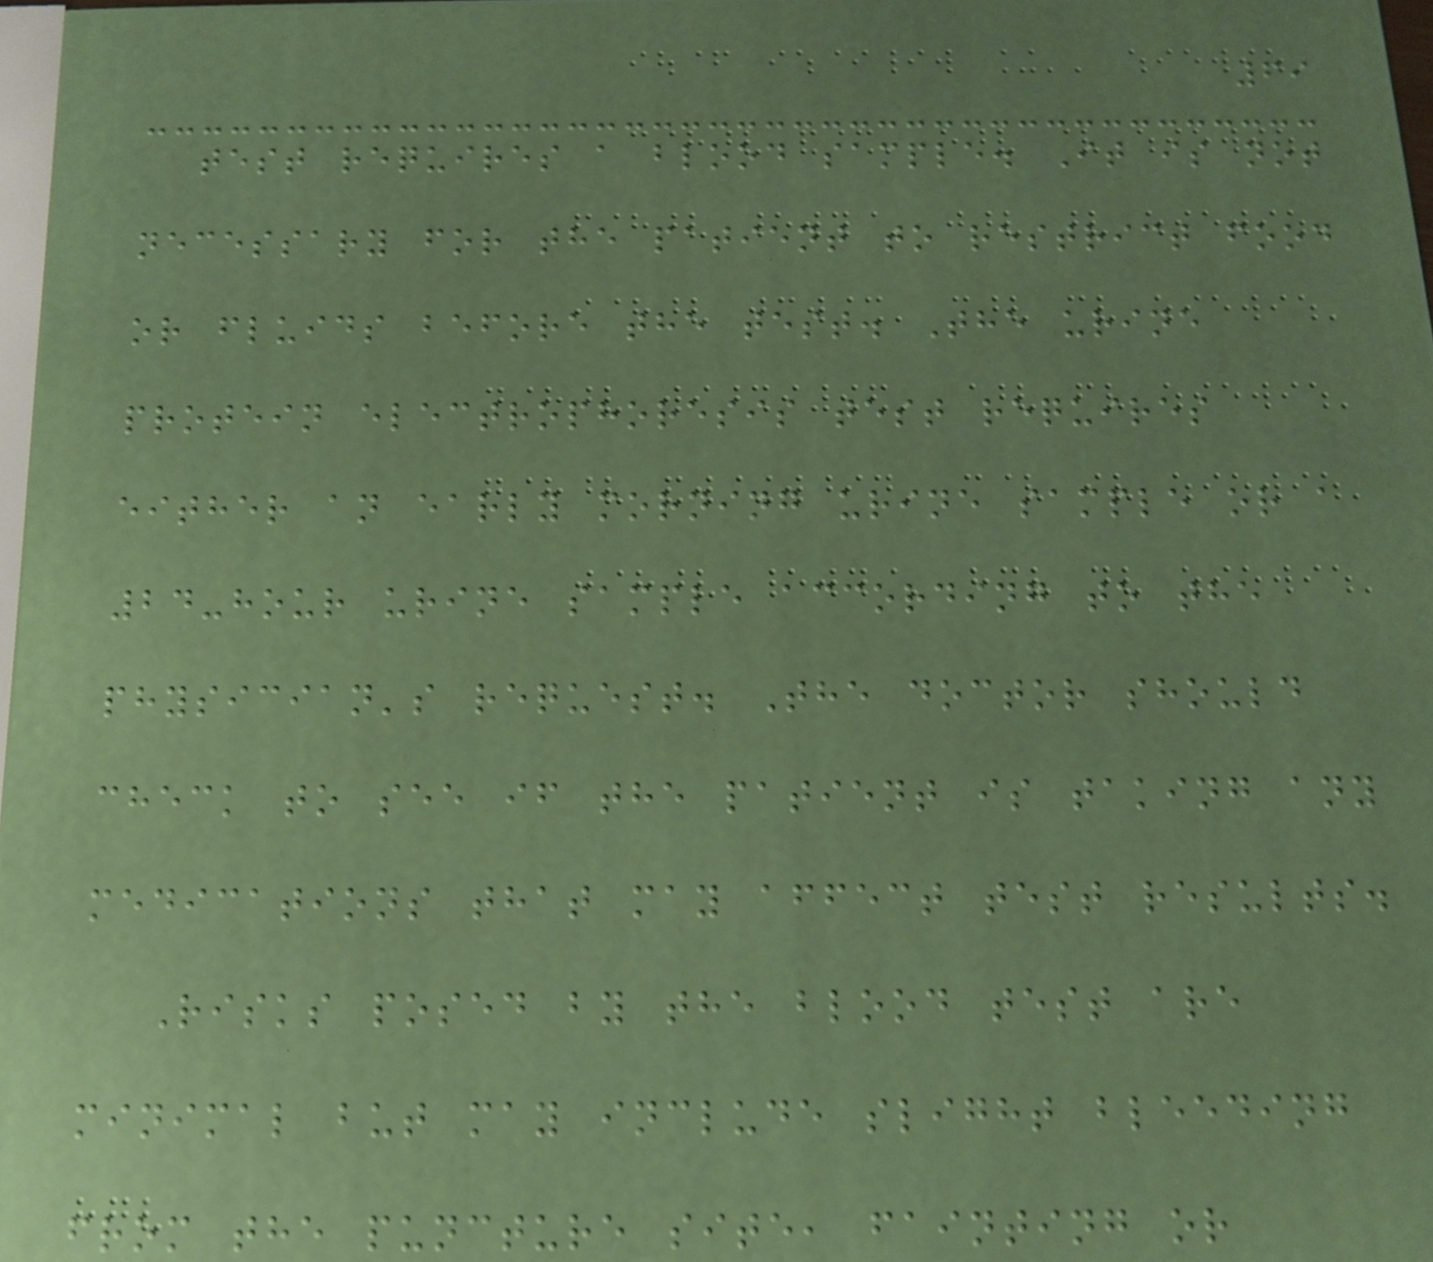69
test requires a blood sample. It is not
necessary for the patient to restrict food
or fluids before the test. The urine
protein electrophoresis test requires
either an early morning urine sample or a
24-hour urine sample according to the
physician's request. The doctor should
check to see if the patient is taking any
medications that may affect test results.
Risks posed by the blood test are
minimal but may include slight bleeding
from the puncture site, fainting or
